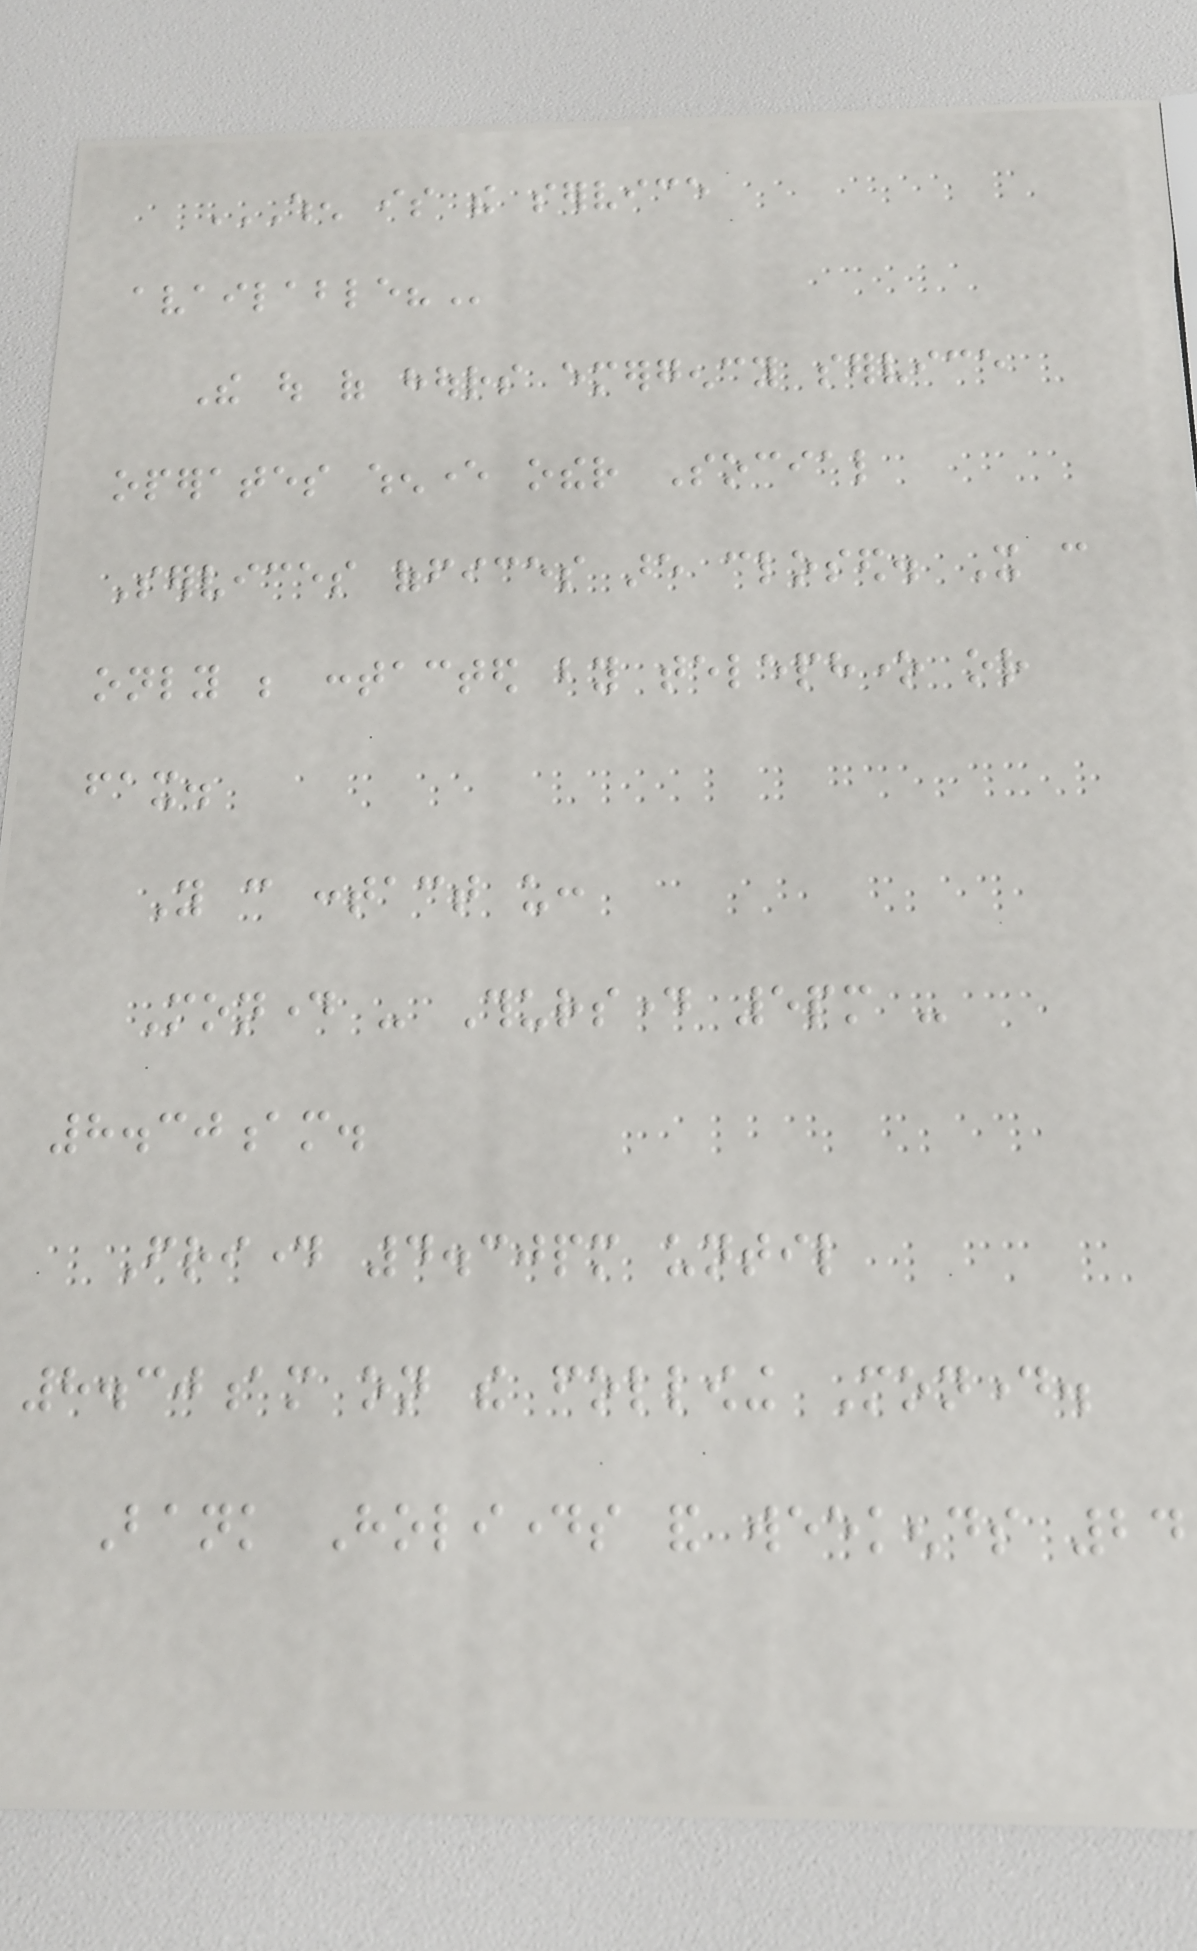WHEN IS THE SERVICE
AVAILABLE?
The out of hours emergency service
operates whenever other Social
Services offices are closed. It can
only be contacted by telephone or
fax.
You can contact us:
Monday - Thursday 5pm -
8.30am.
Friday 4.30pm until
8.30am on the following Monday.
Bank Holidays and weekends 24
